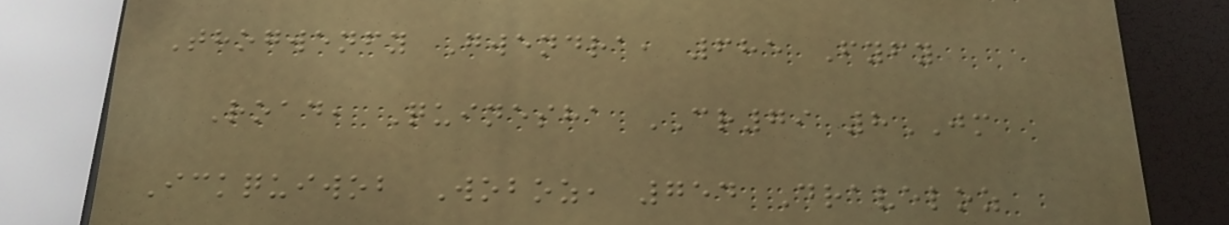Thogwenfy Gwendra, 685 Fyfy
Road, Quinesha CR79 8JM
Ickquiwob Woboz, 754 Draveloz
